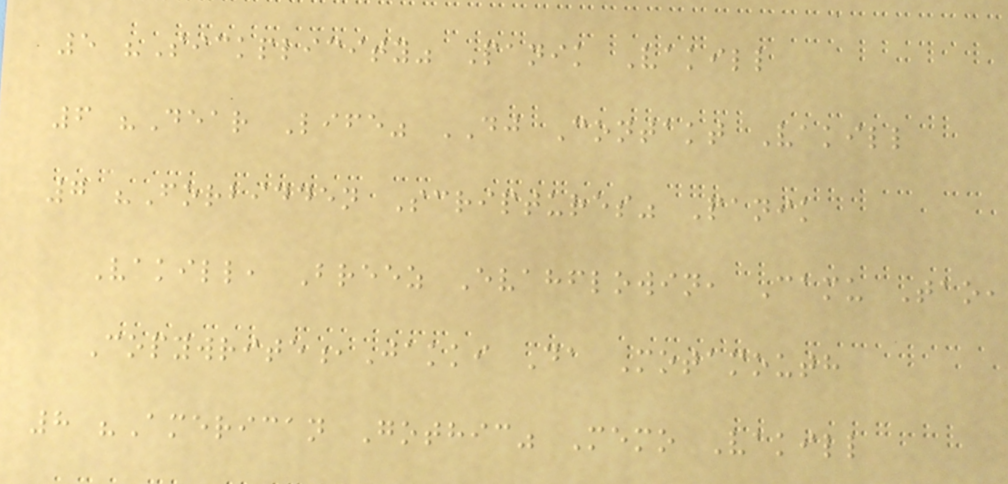5 "Sickplicity" Panik Vakill
6 "Dear Life" DJ Contakt Vakill
7 "Forbidden Scriptures" Panik
Vakill, Breez Evahflowin, Camu Tao,
Copywrite,Jakki Da Motamouth
8 "American Gothic" Memo Vakill
